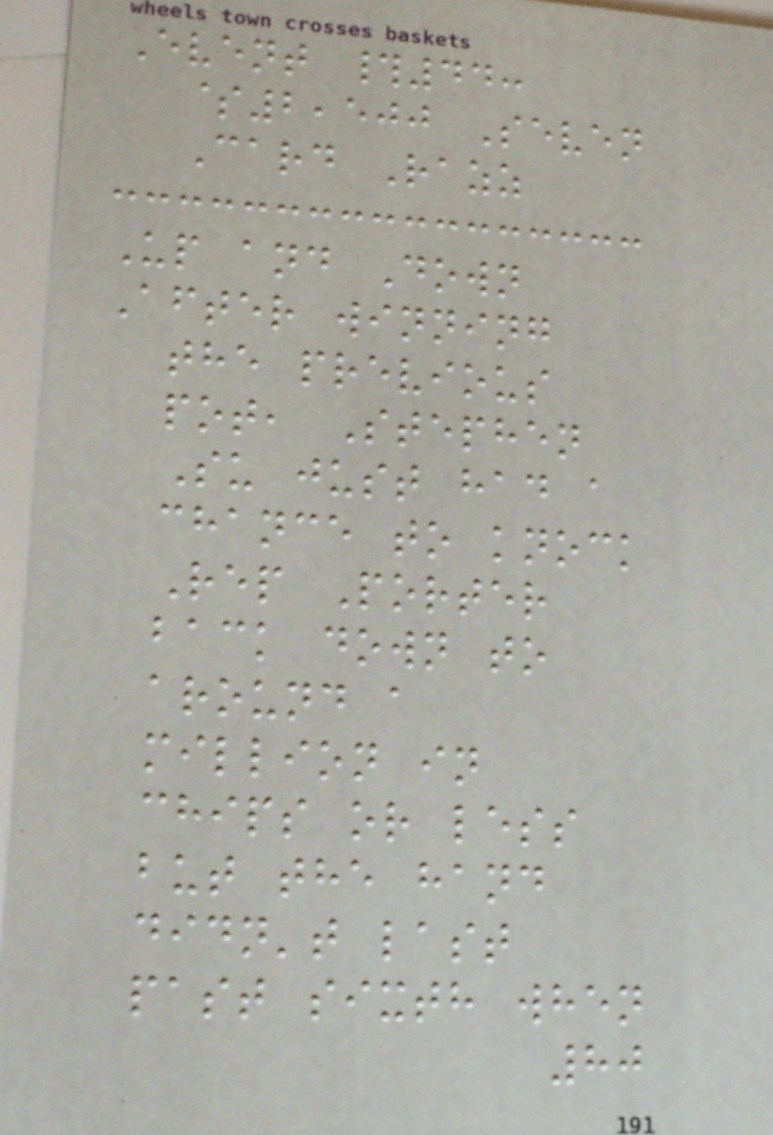Event #44:
$2,500 Seven
Card Razz
Up and Down
After winning
the previous
pot, Stephen
Su just had a
chance to knock
Rep Porter
back down to
around a
million in
chips or less
but the hand
didn't last
past sixth when
80
